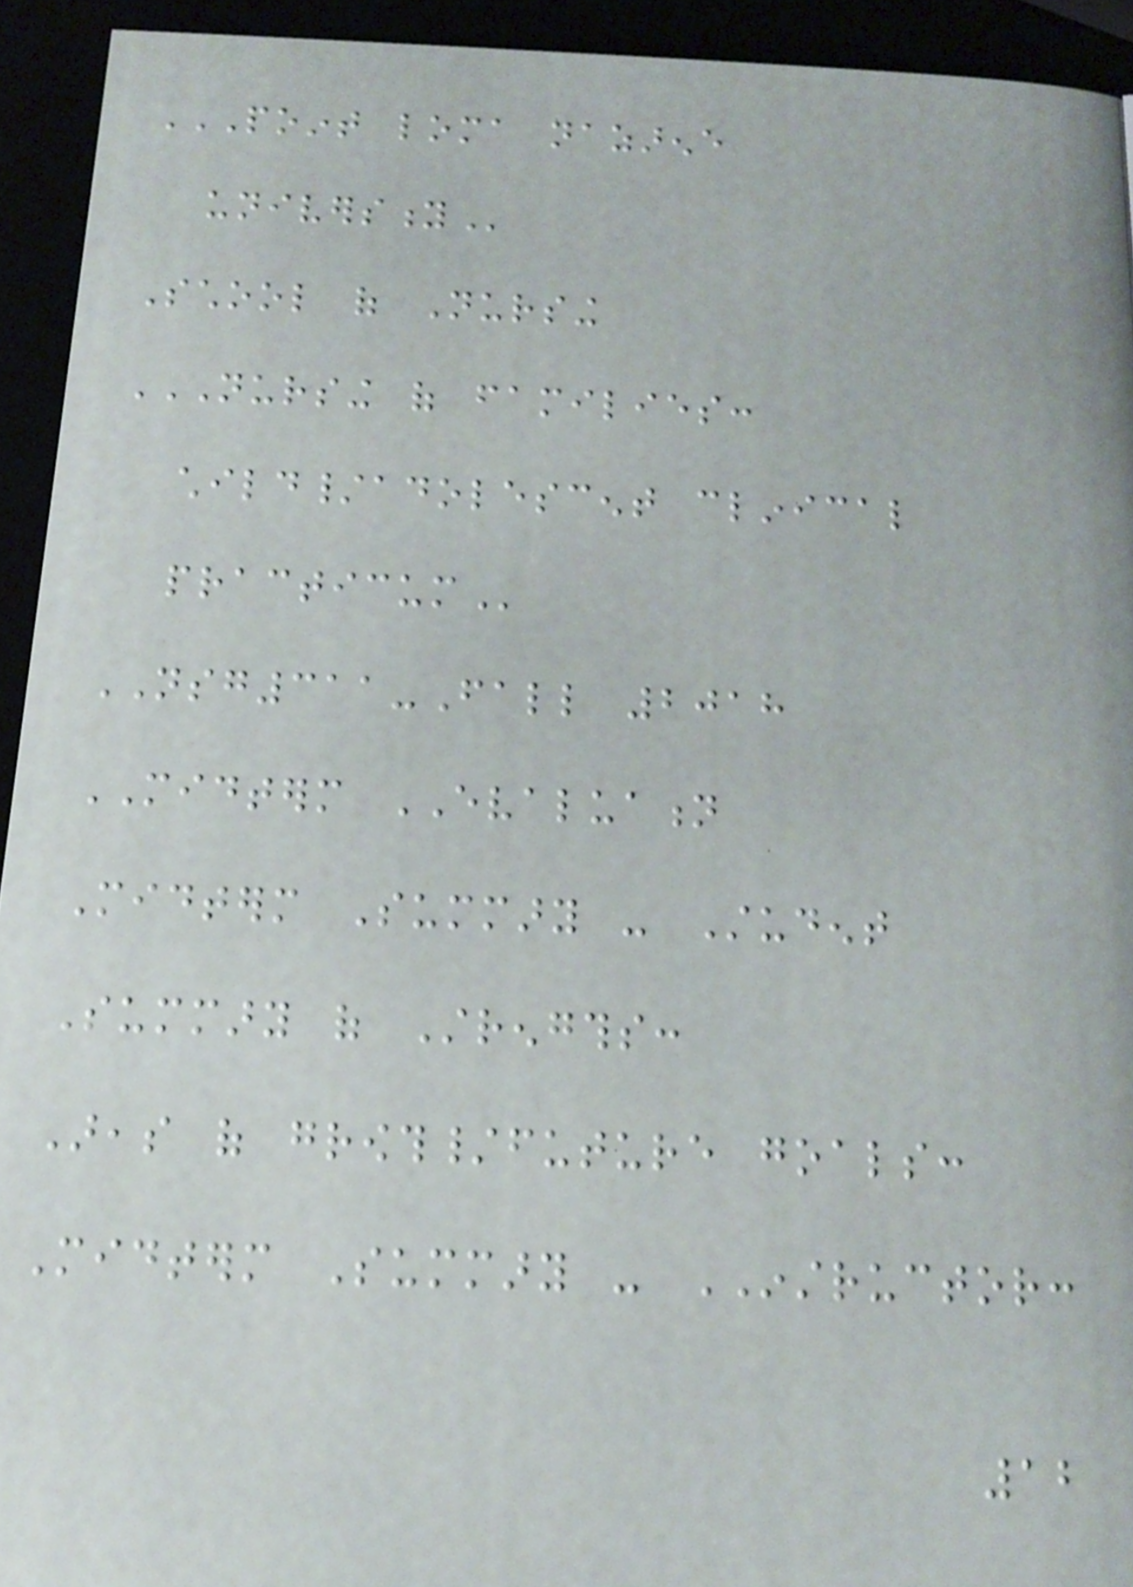POINT LOMA NAZARENE
UNIVERSITY
School of Nursing
NURSING OF FAMILIES:
CHILD/ADOLESCENT CLINICAL
PRACTICUM
NSG311-Fall 2018
MIDTERM EVALUATION
Midterm Summary - Student
Summary of Strengths:
Areas of growth/future goals:
Midterm Summary - INSTRUCTOR:
12
